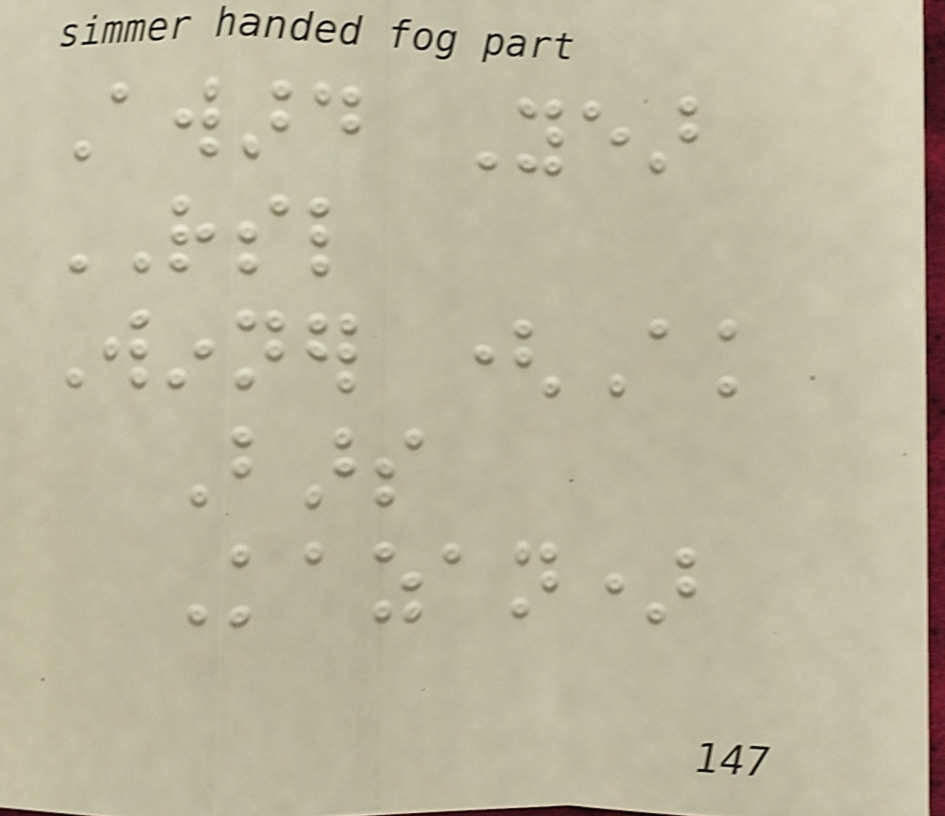Award Year
RSL
Winner (Ak
Bars
Kazan)
